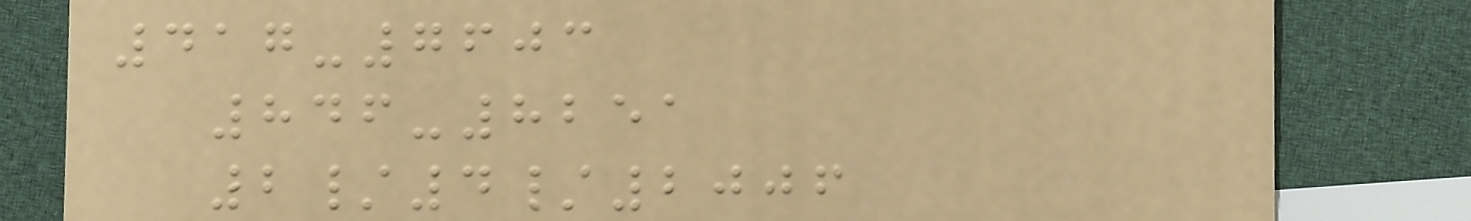417-7603
846-8251
2/4/2006
